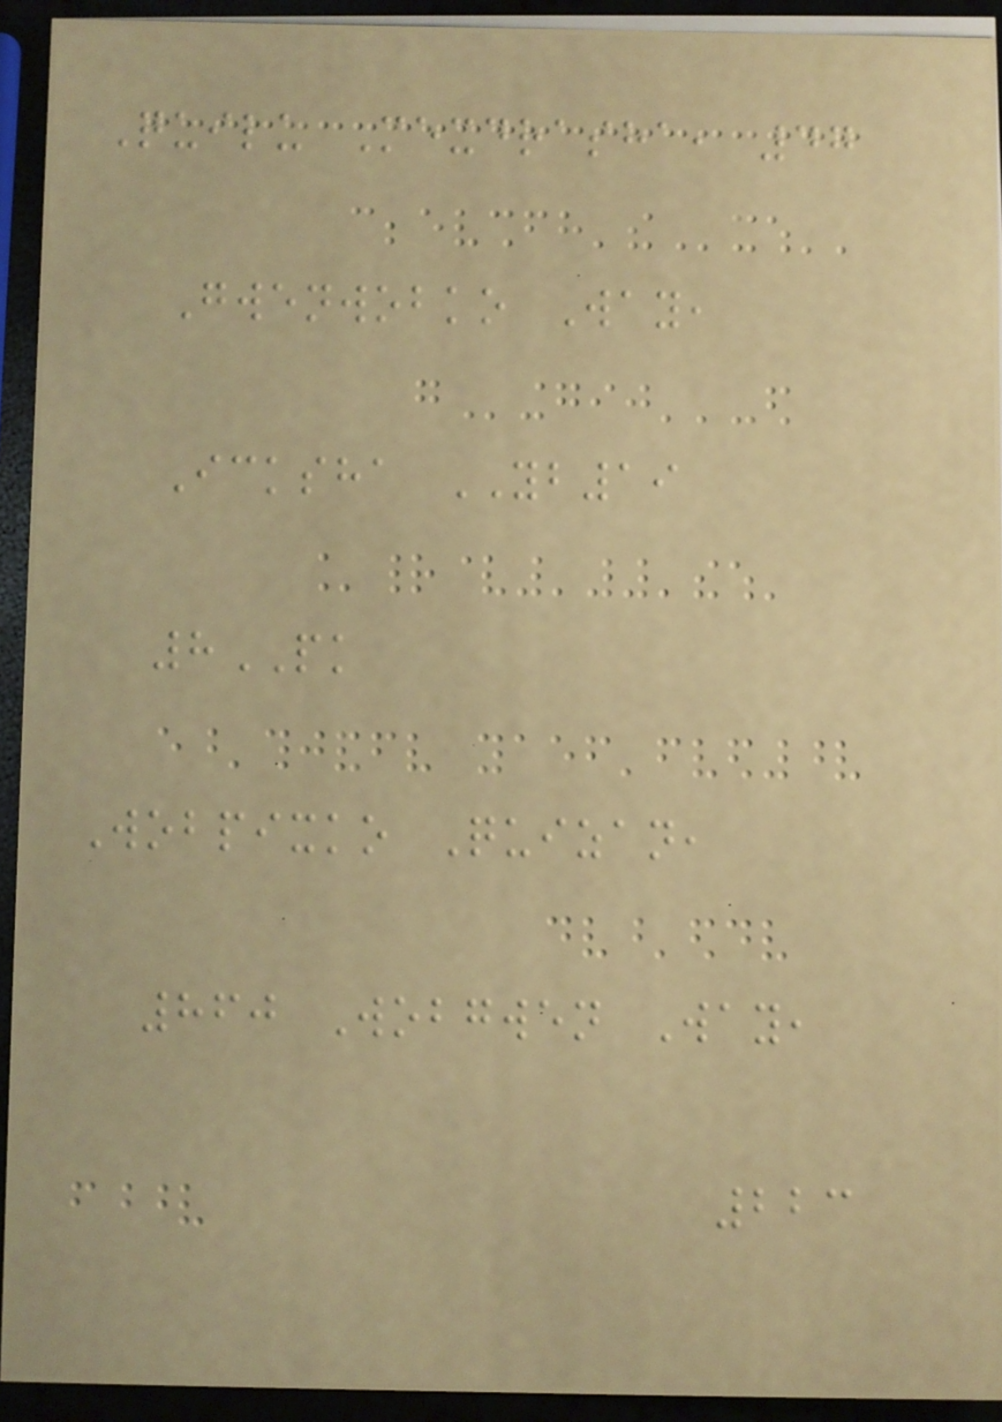Quilu Mexdrasha, 47
Gwenwobko Way,
Icksha YB19
8PK
Wobpixko Quizan,
860 Wobgwen Way,
223
